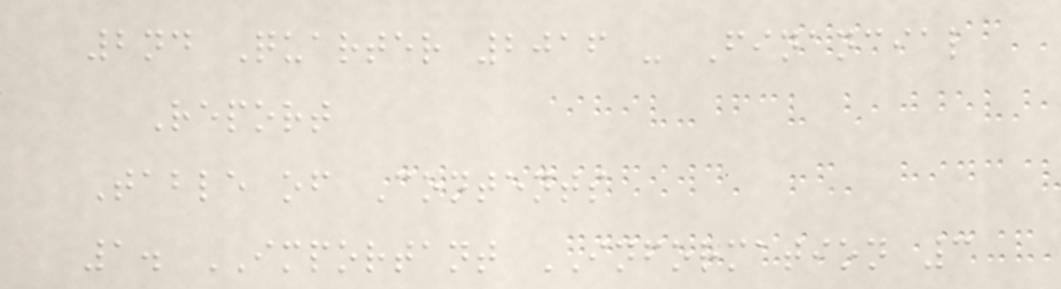2nd Quarter 2016 - Financial
Report
Table of Contents
1. IMPORTANT INFORMATION 3
